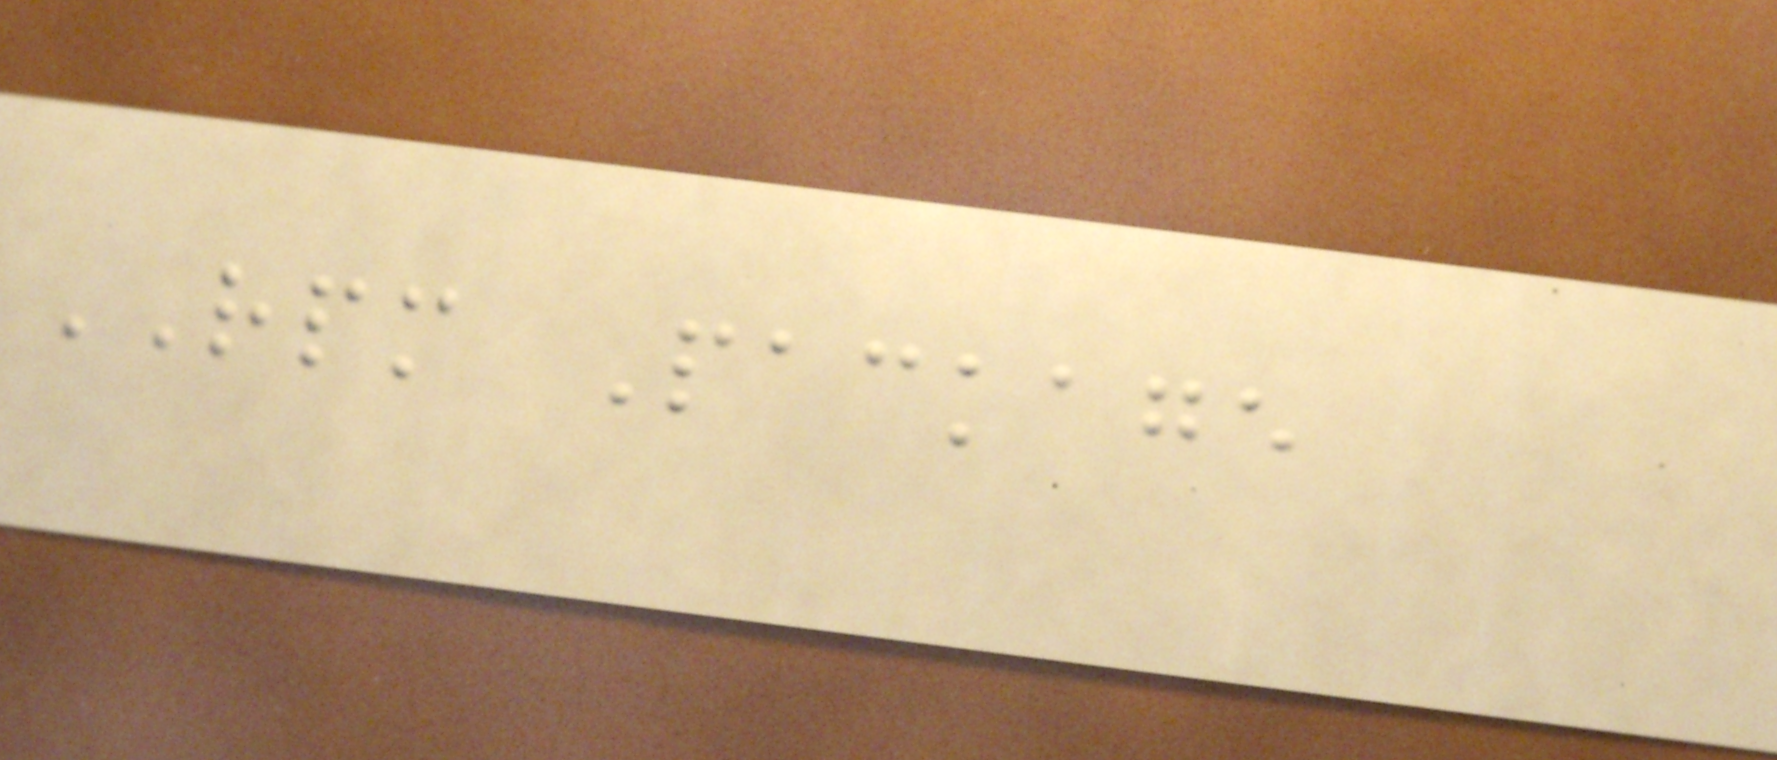RPM Package
